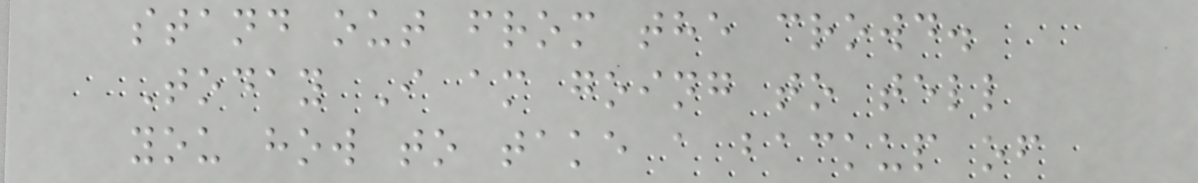stand out from the crowd.
Today I am going to tell
you how to take a backup of
